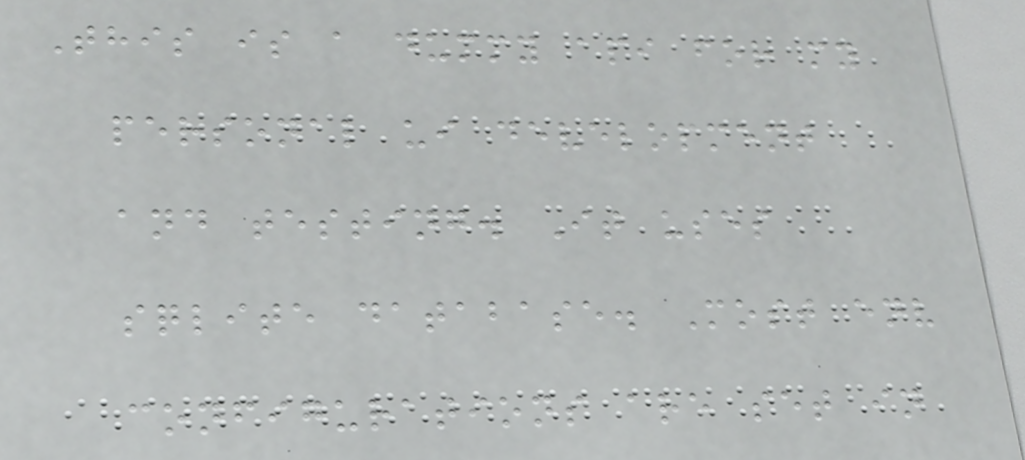This is a dummy api for my
personal ui development
and testing. It uses
sqlite database. Most env
configurations are set in
